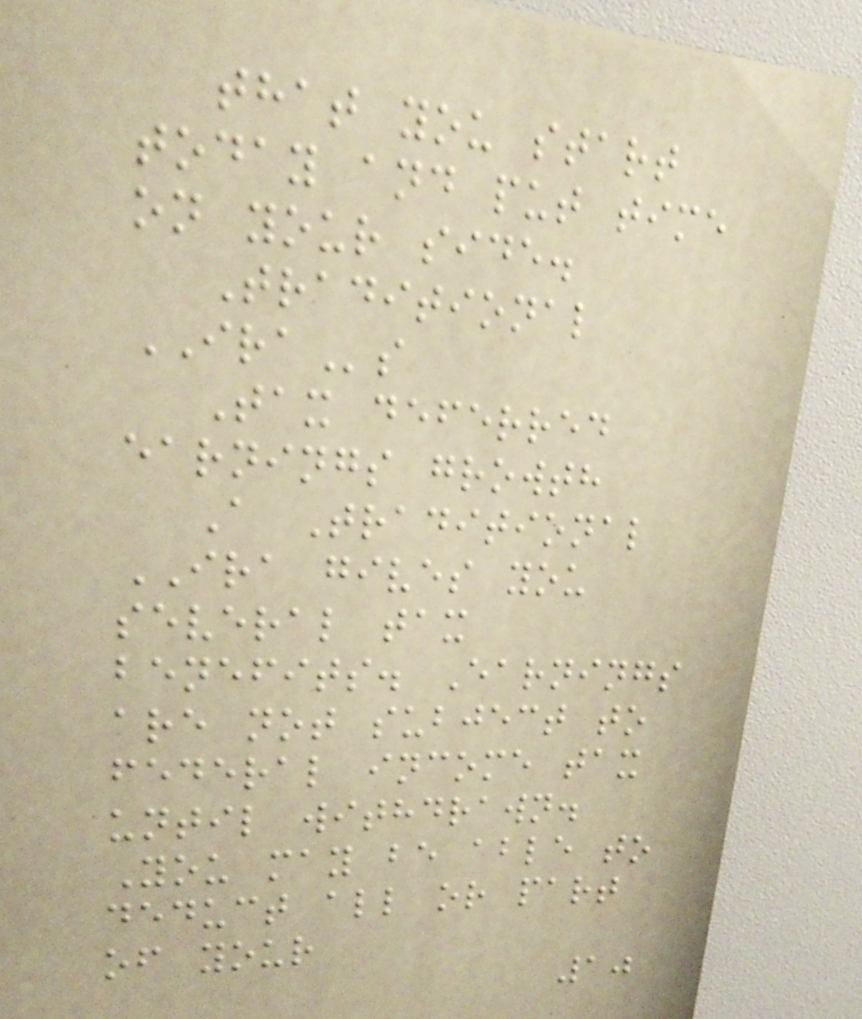that you start
today and put time
on your side.
Traditional
IRAs
Tax deferred
earnings growth
A Traditional
IRA gives you
several tax
benefits. Earnings
are not subject to
federal income tax
until withdrawn.
You may be able to
deduct all or part
of your
10
